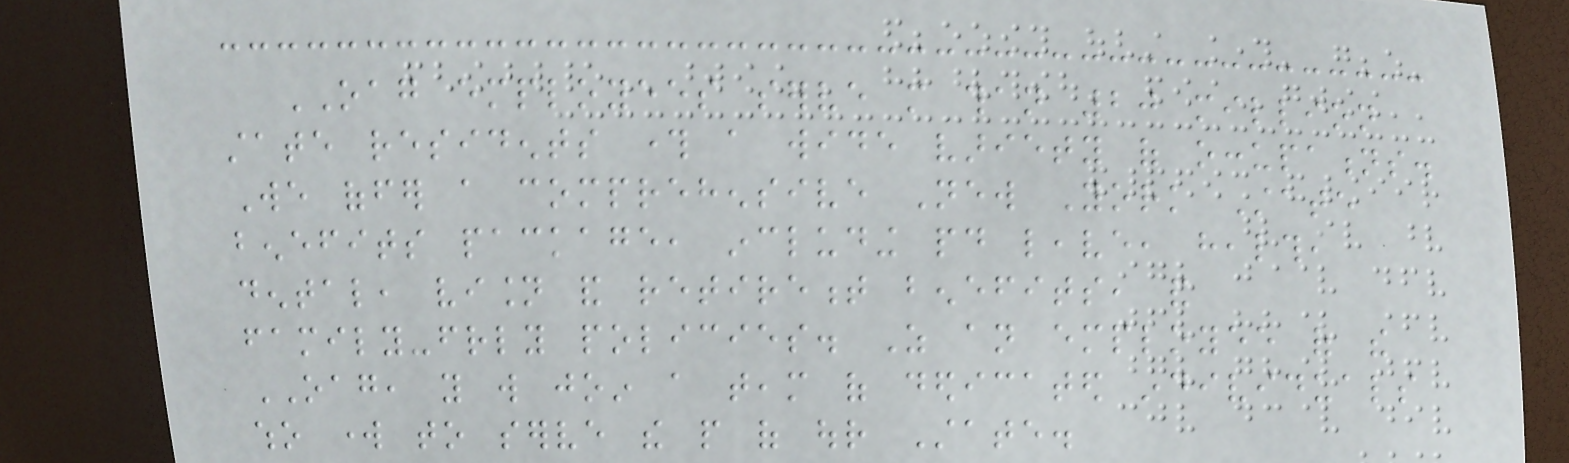OAG employees serve more than 20 million
state residents through a wide variety of occupations.
We offer a comprehensive New York State
benefits package, including paid leave, health,
dental, vision and retirement benefits, and
family-friendly policies. As an employee of the
OAG, you will join a team of dedicated individuals
who work to serve the people of our State.
